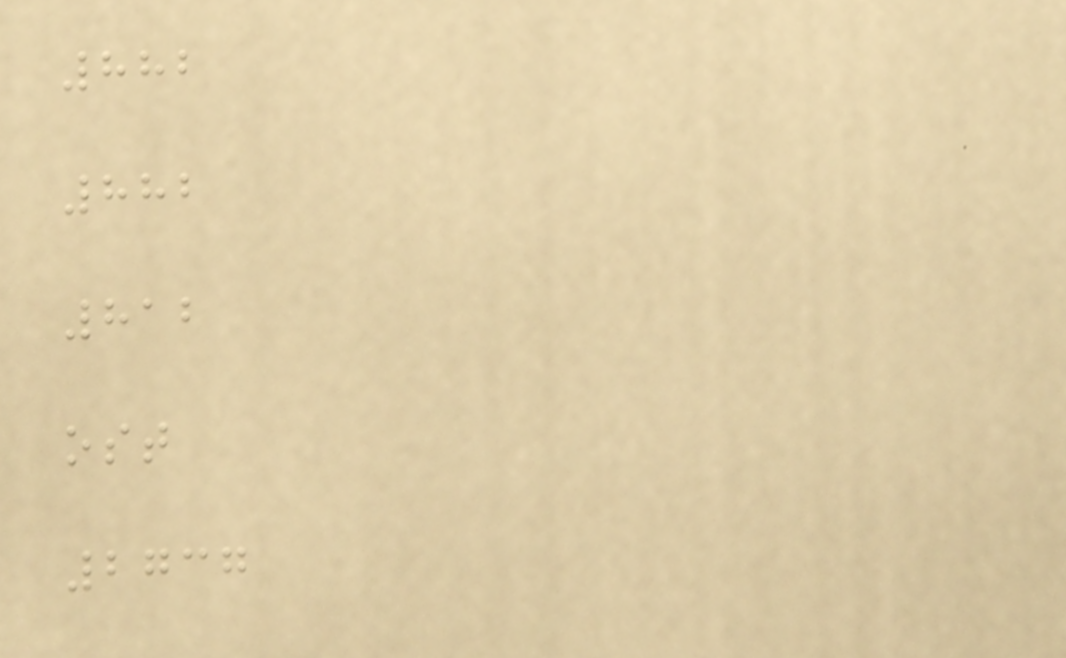882
882
812
ost
2737
